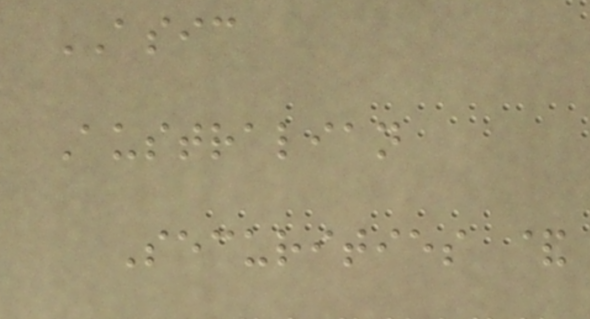ASIC
Australian
Securities &
